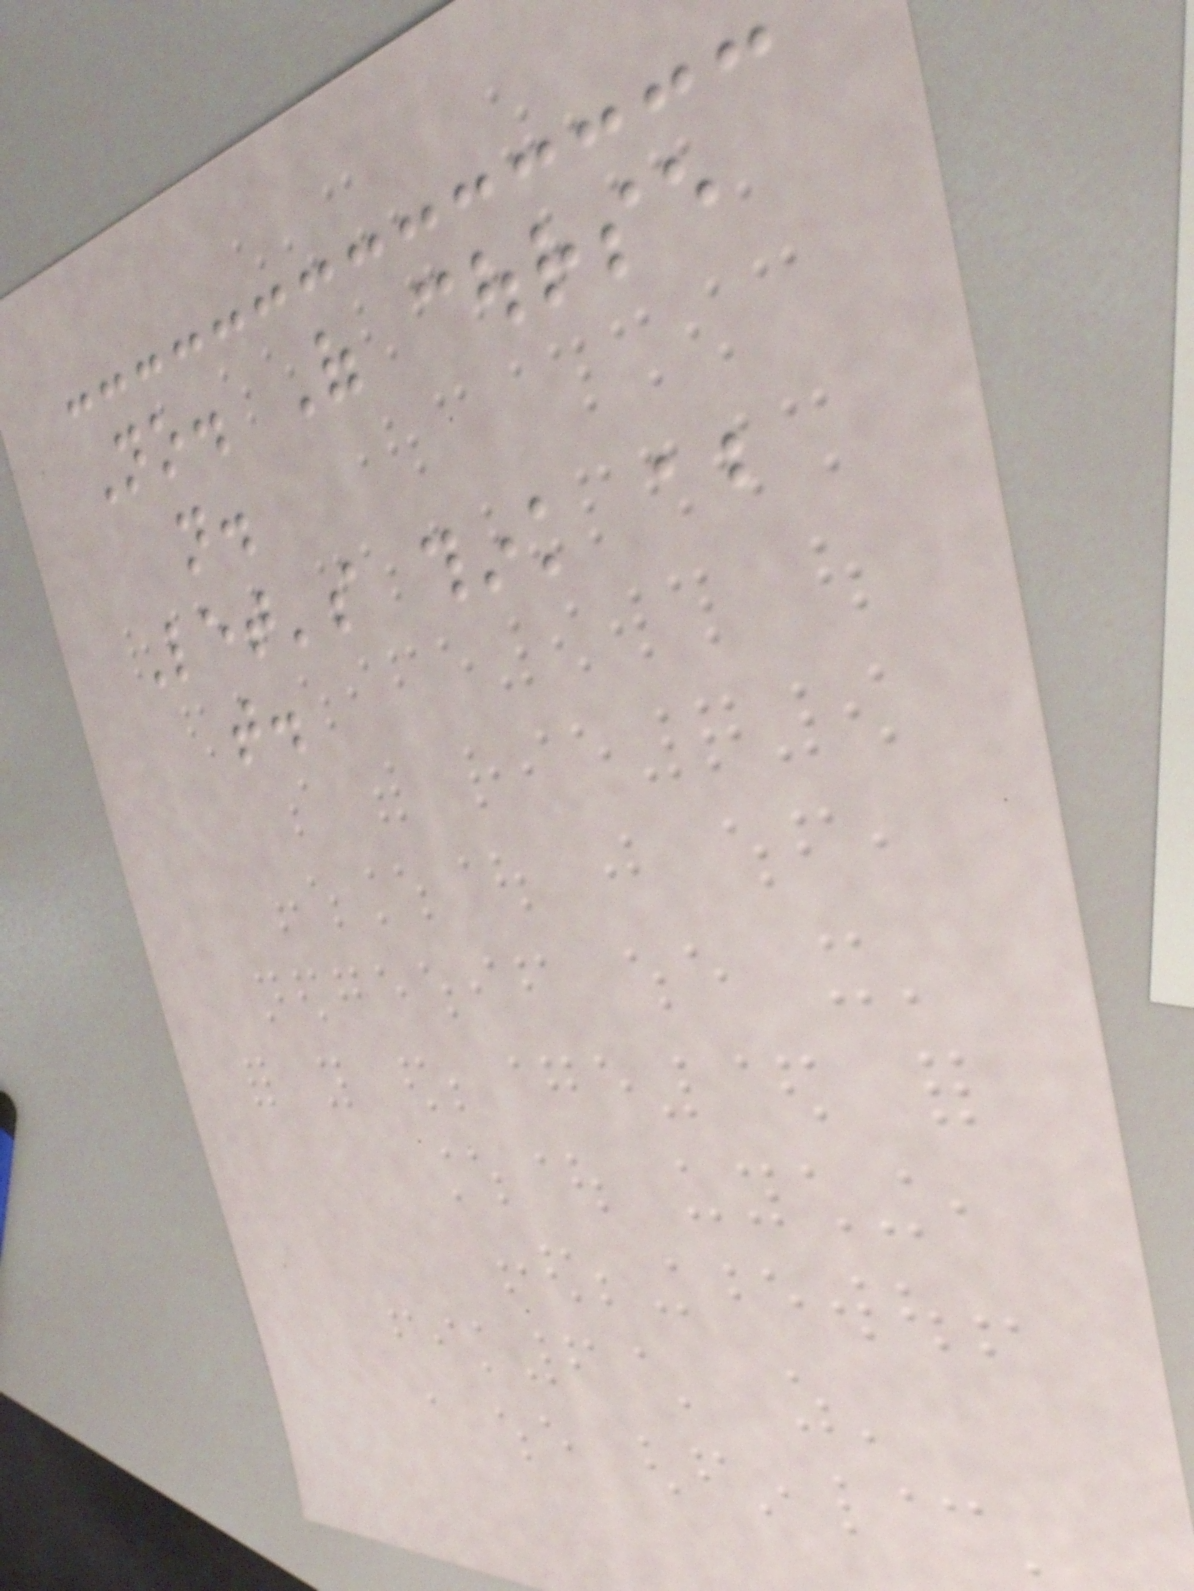No. Of course
not.
Let's think about
that.
